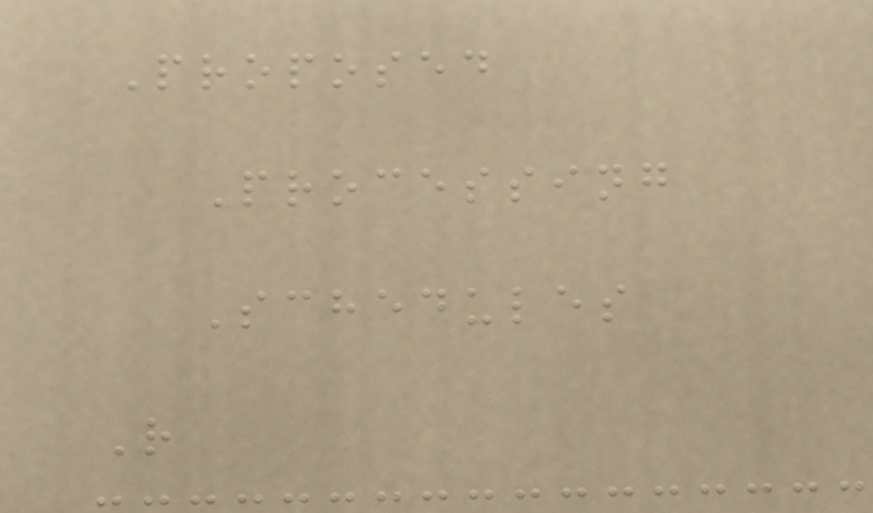Proposed
Processing
Schedules
R
